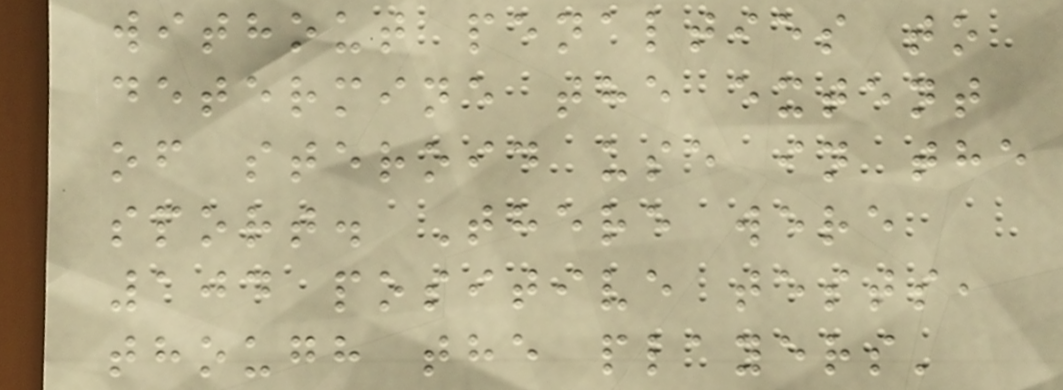without penalties to
determine the extent
of steroid use in the
sport. There were
104 positive tests,
though the players'
